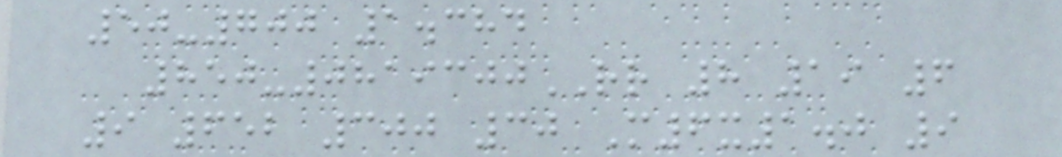50-700 1.384
850-0819300RR 8 19 6
9 652 300 30 M6x1.0 9
